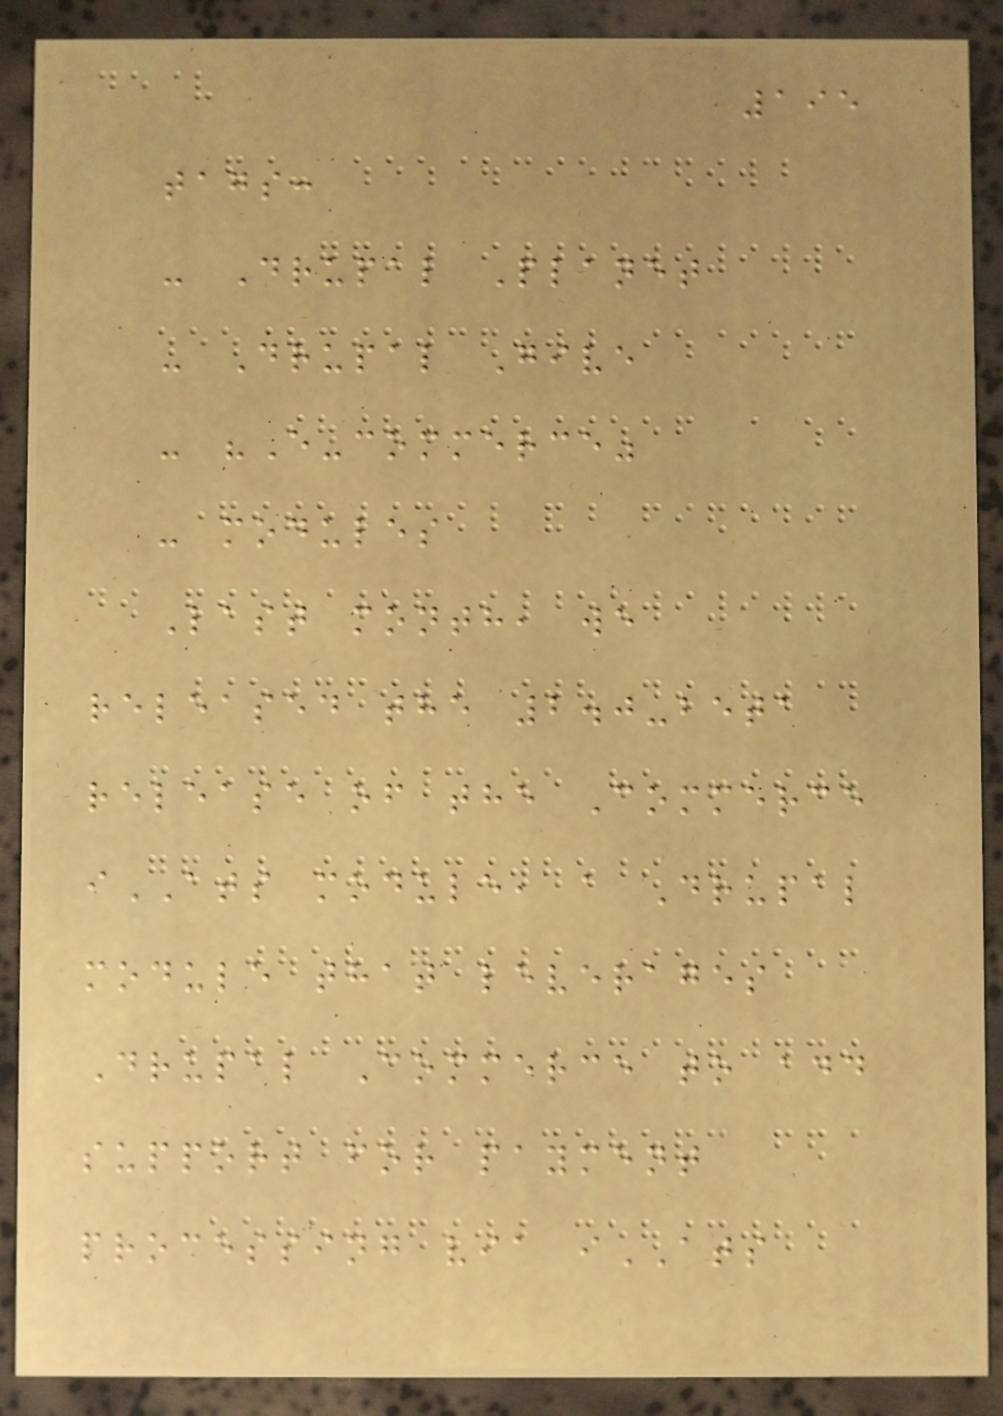195
tags:
- Drupal Planet
- Drupal Give
- "E-commerce"
- modules
Last month, we
released the 2.0-beta
release of the Commerce
iATS module, a Drupal
module that leverages
Drupal Commerce to add
support for payment
processing via iATS
